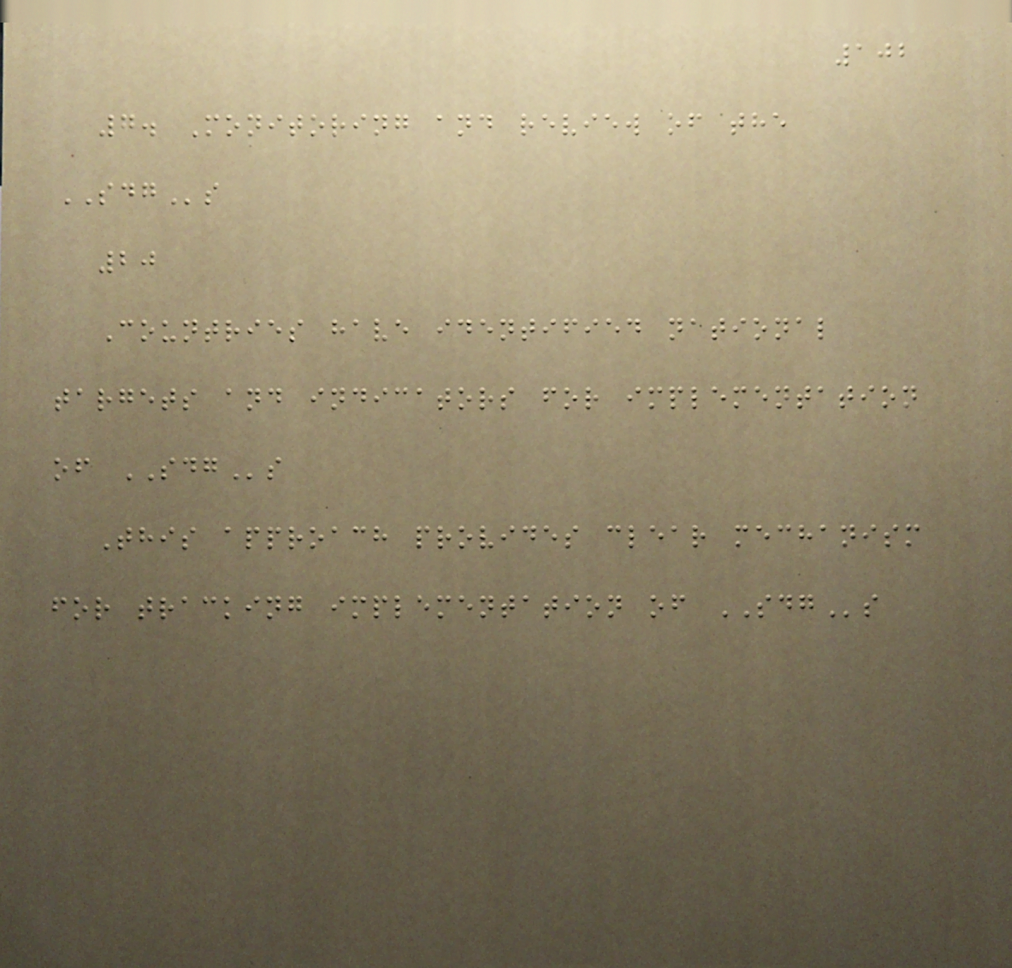102
7. Monitoring and review of the
SDGs
20
Countries have identified national
targets and indicators for implementation
of SDGs
This approach provides clear mechanism
for tracking implementation of SDGs
